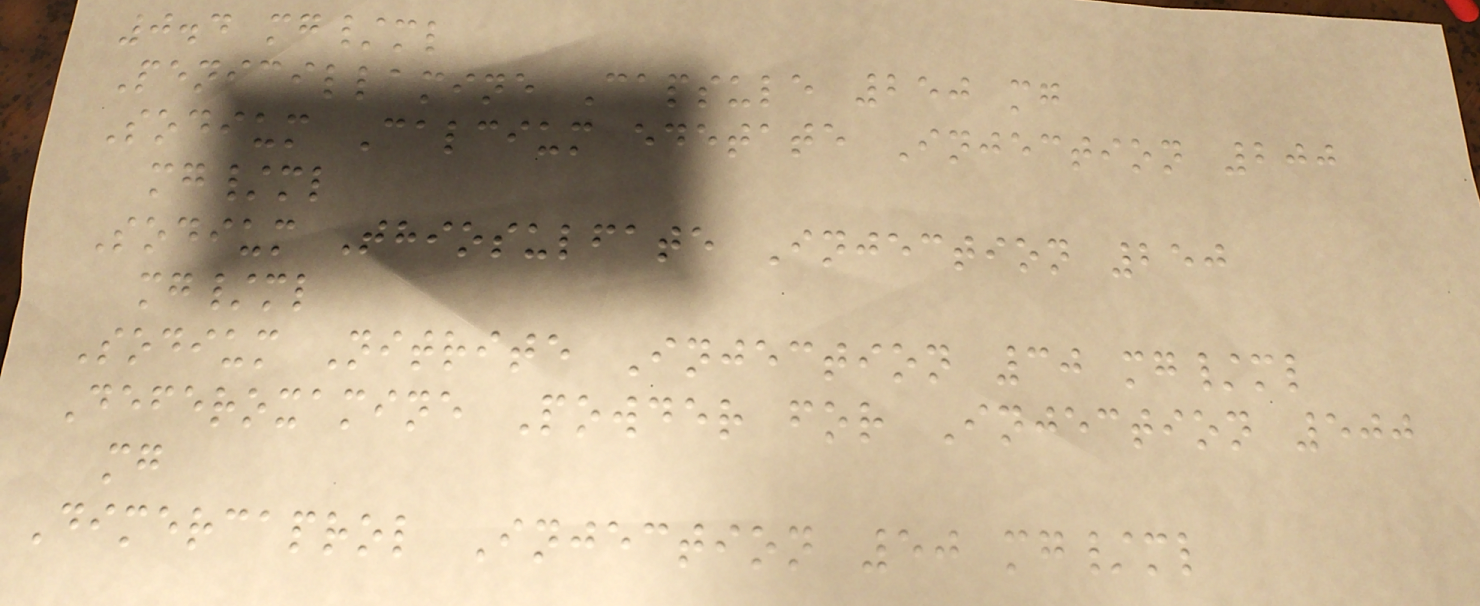0.4 mg/ml
Penicillamine Capsule 250 mg
Sodium Calcium edetate Injection 200
mg/ml
Sodium Thiosulfate Injection 250
mg/ml
Sodium Nitrite Injection 30 mg/ml
Deferoxamine Powder for Injection 500
mg
Dimercaprol Injection 50 mg/ml
